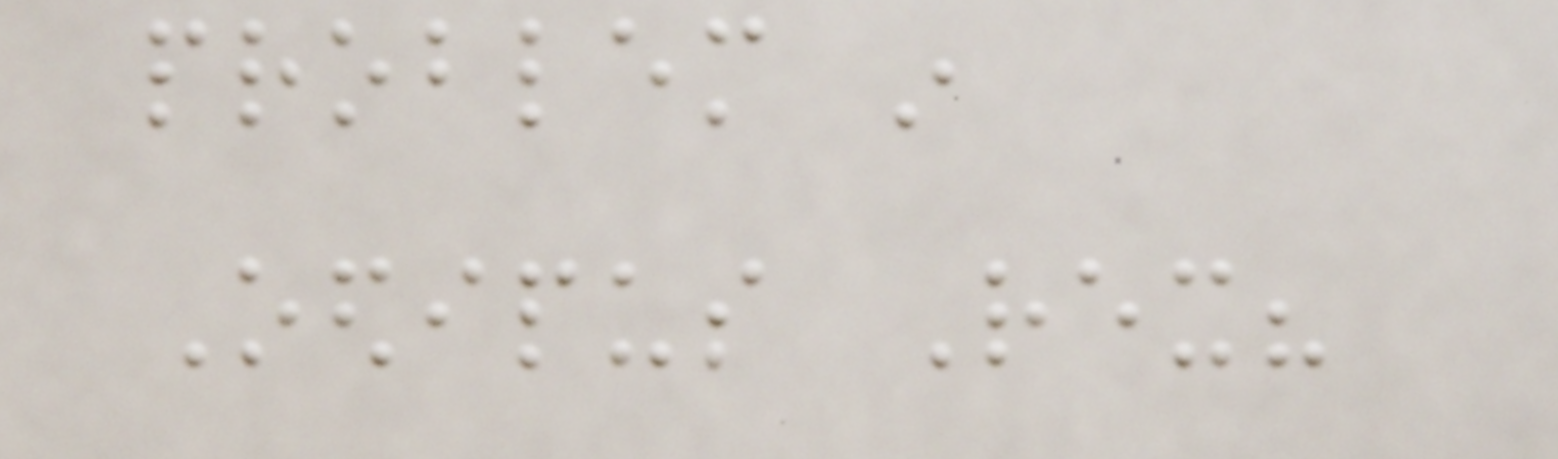problem in
Oedipus Rex?
